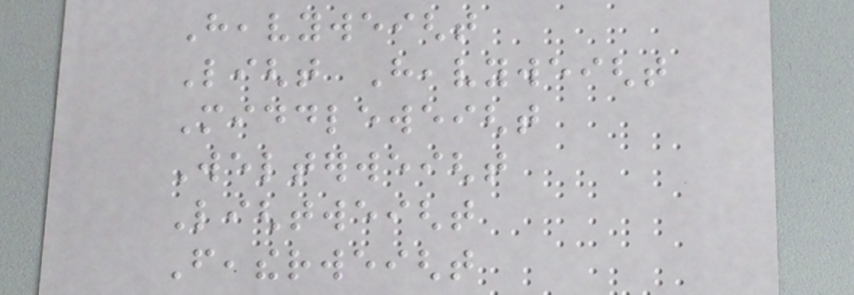Heavyweight
Light Heavyweight
Middleweight
Welterweight
Lightweight
Featherweight
